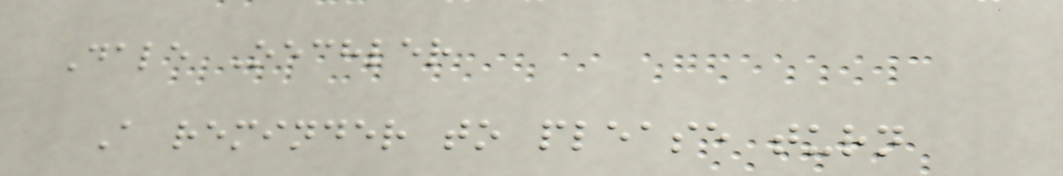Dale Oechler
A reminder to please turn
